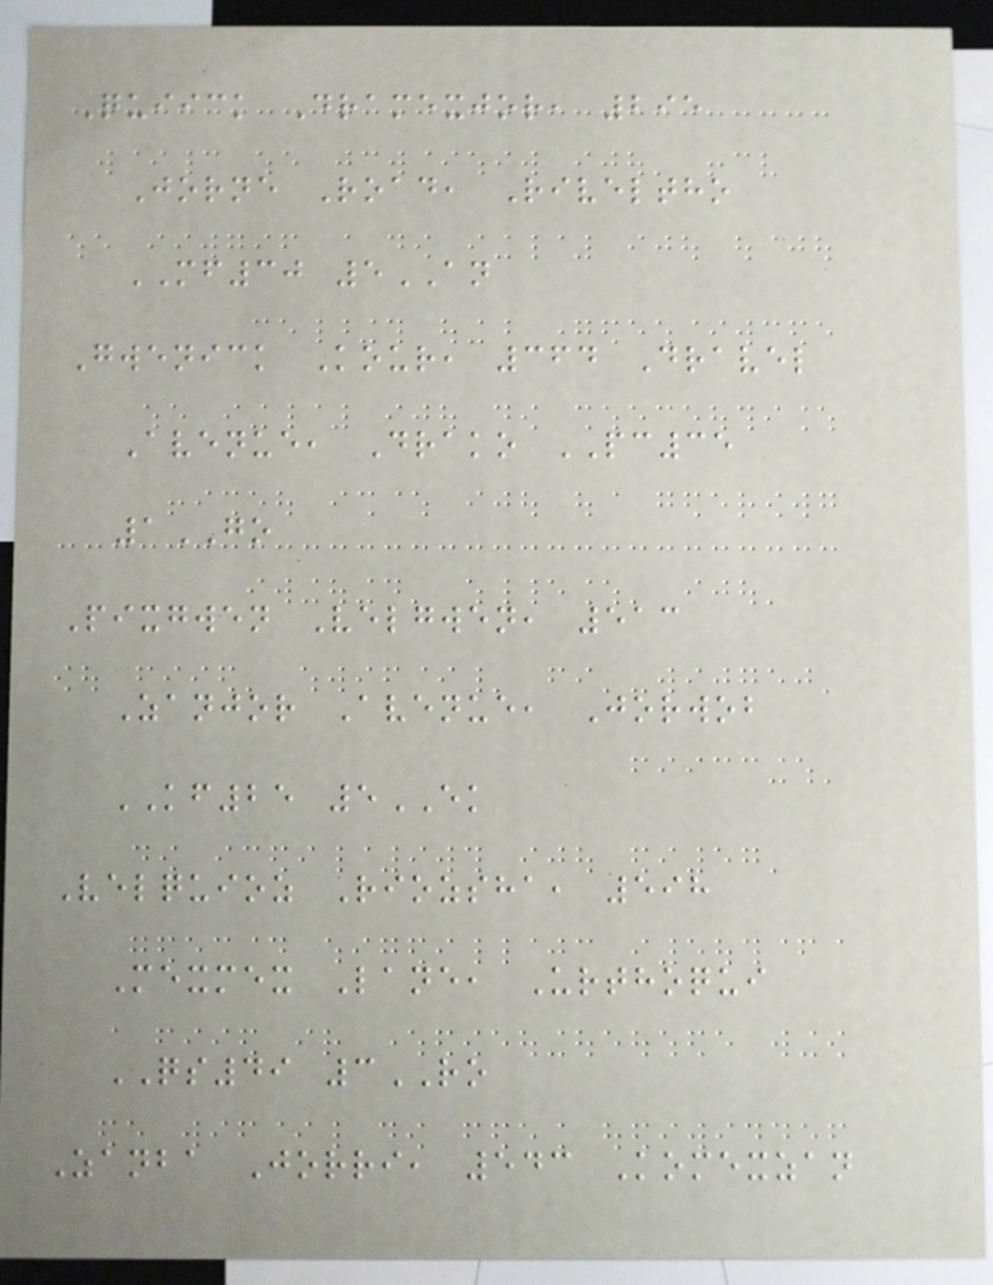Quiick Dramexjor, 295
Jorne Road, Riveltho
MF30 5AN
Gwenick Kour, 364 Dravel
Avenue, Drako PC35
1GO
Pixgwen Velgwen, 513
Zanjor Avenue, Jorwob
KF25 5EK
Velquioz Riozsha, 598
Mexmex Lane, Urthoqui
QS49 3RO
Zanba Jorri, 543 Komexzan
